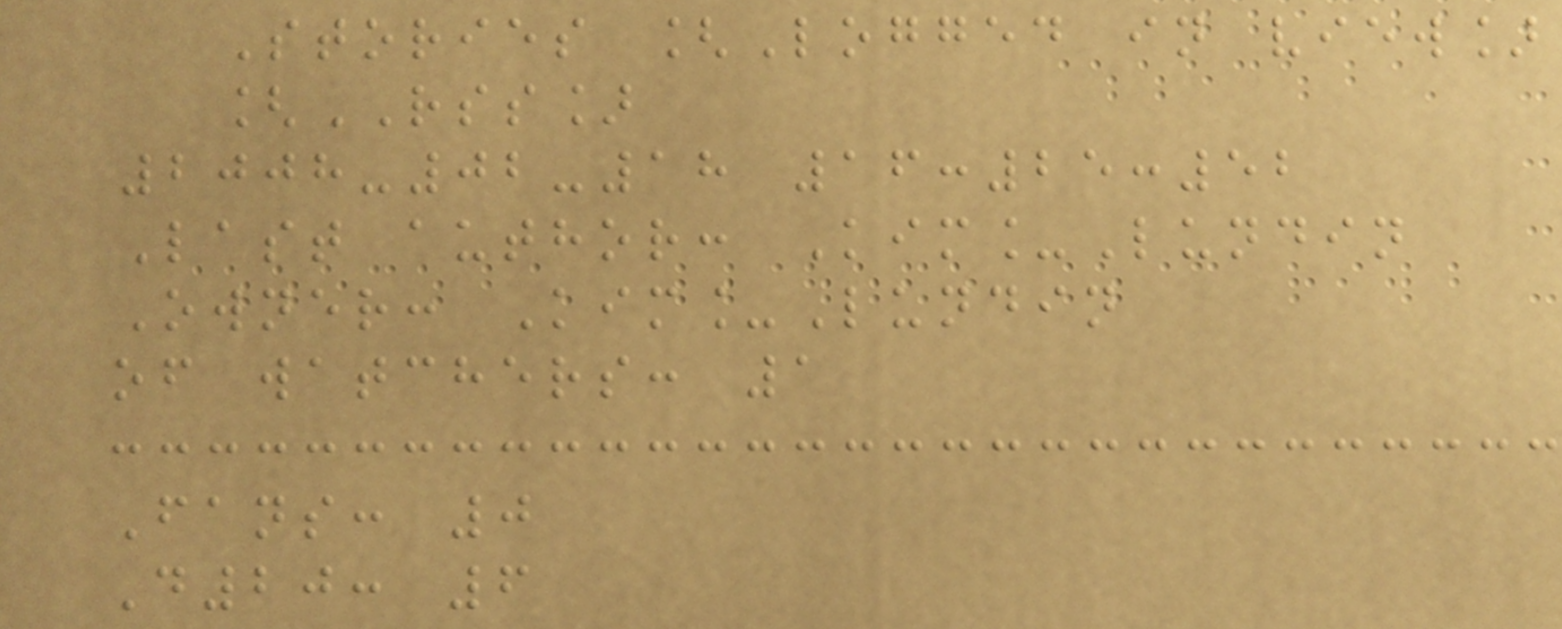Stories [Logged in view]
[RSS]
2008-02-18 16:25:52
Last author: Kim_Lundin
Owner: Kim_Lundin
of watchers: 1
Fans: 0
D20: 6
